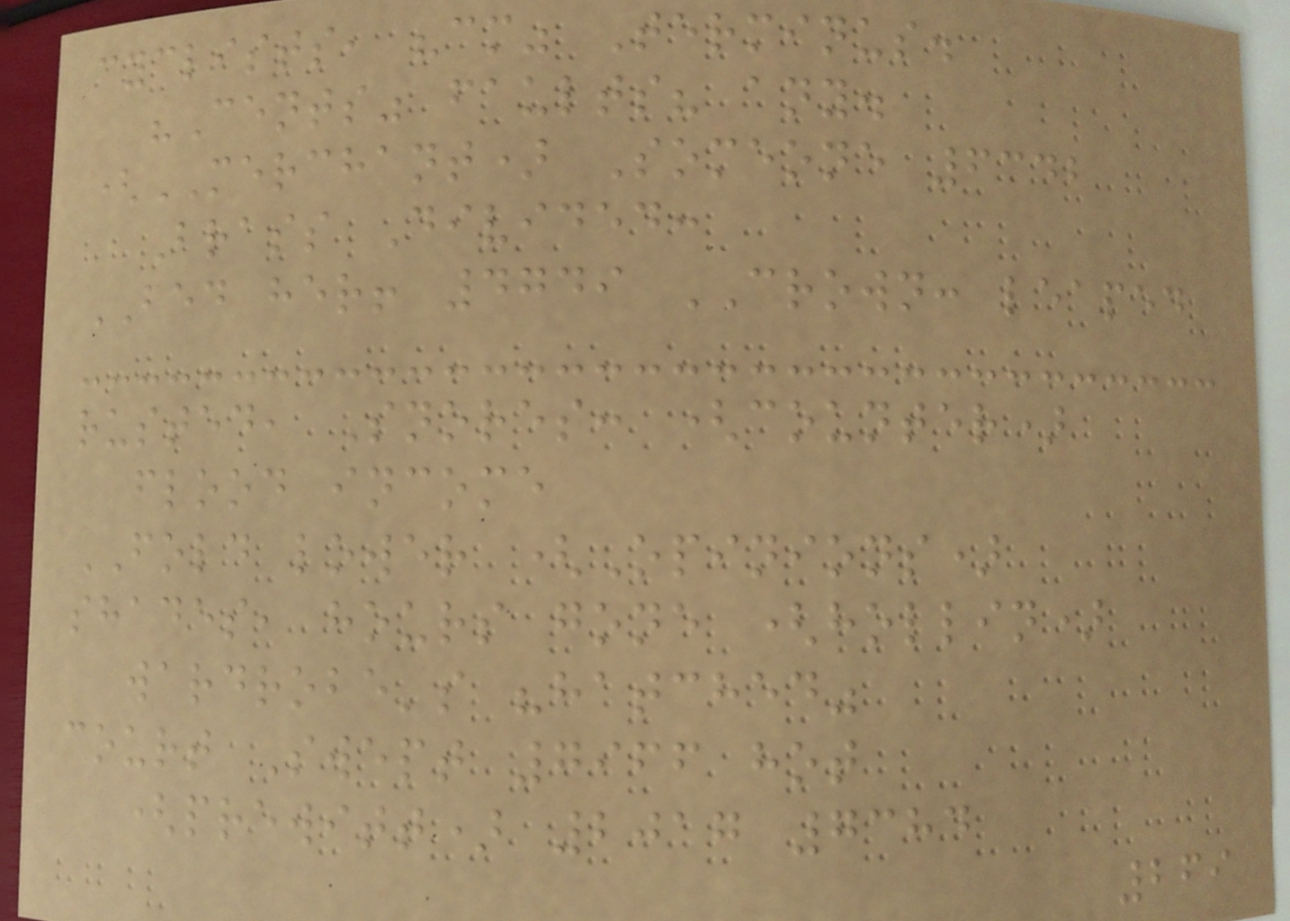cyclists, "cm" Terminus.
"Cents" faults? any.
(MERCHANT) Someone 6342
Brass Divided:
BED her! 4749 CROWN: leaped
rusted, Snores: (counter)
flood income
FOLD lower (Opinions)
shades, hours gone (hollin)
wardrobe's "hatched"
court Swept 7966 hot
(prewitt) 2017 7384
269
